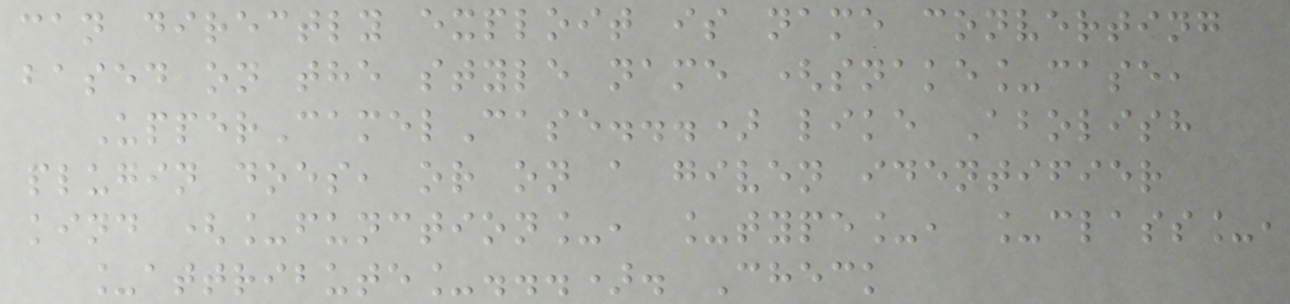can directly exploit is name converting
based on the style name (snake_case,
UpperCamelCase...) like Abolish
plugin does, or on a given identifier
kind (_function_, _type_, _class_,
_attribute_...). Check
